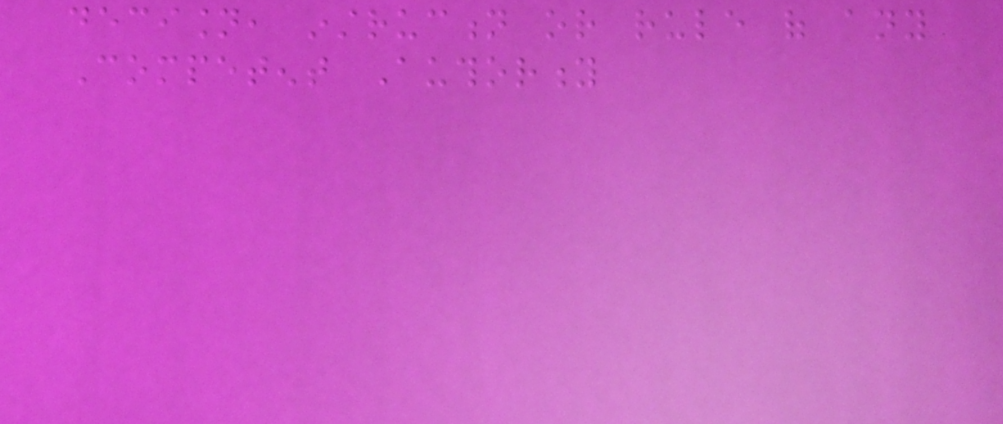decision, instruction or rule of any
Competent Authority
